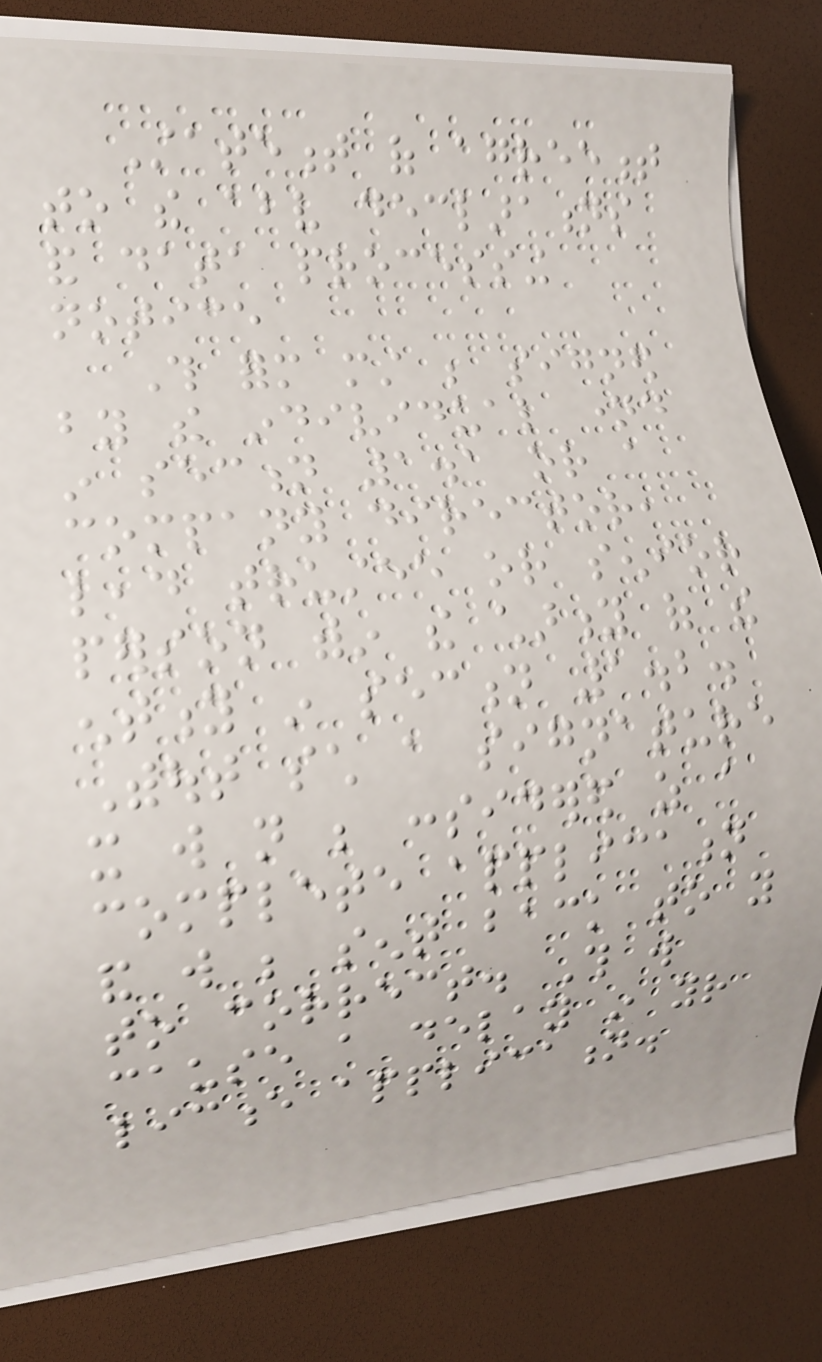Statement of agreement
to the above declarations
and data processing
notice
This form must be signed
by the individual named
in section 1.1 or a
company director,
lead trustee or senior
person within the charity of the
entity in section 1.2.
Without such a signature
it will not be considered as a
complete application
and will be sent back to you
to correct. This will
cause a delay in your
licence application.
